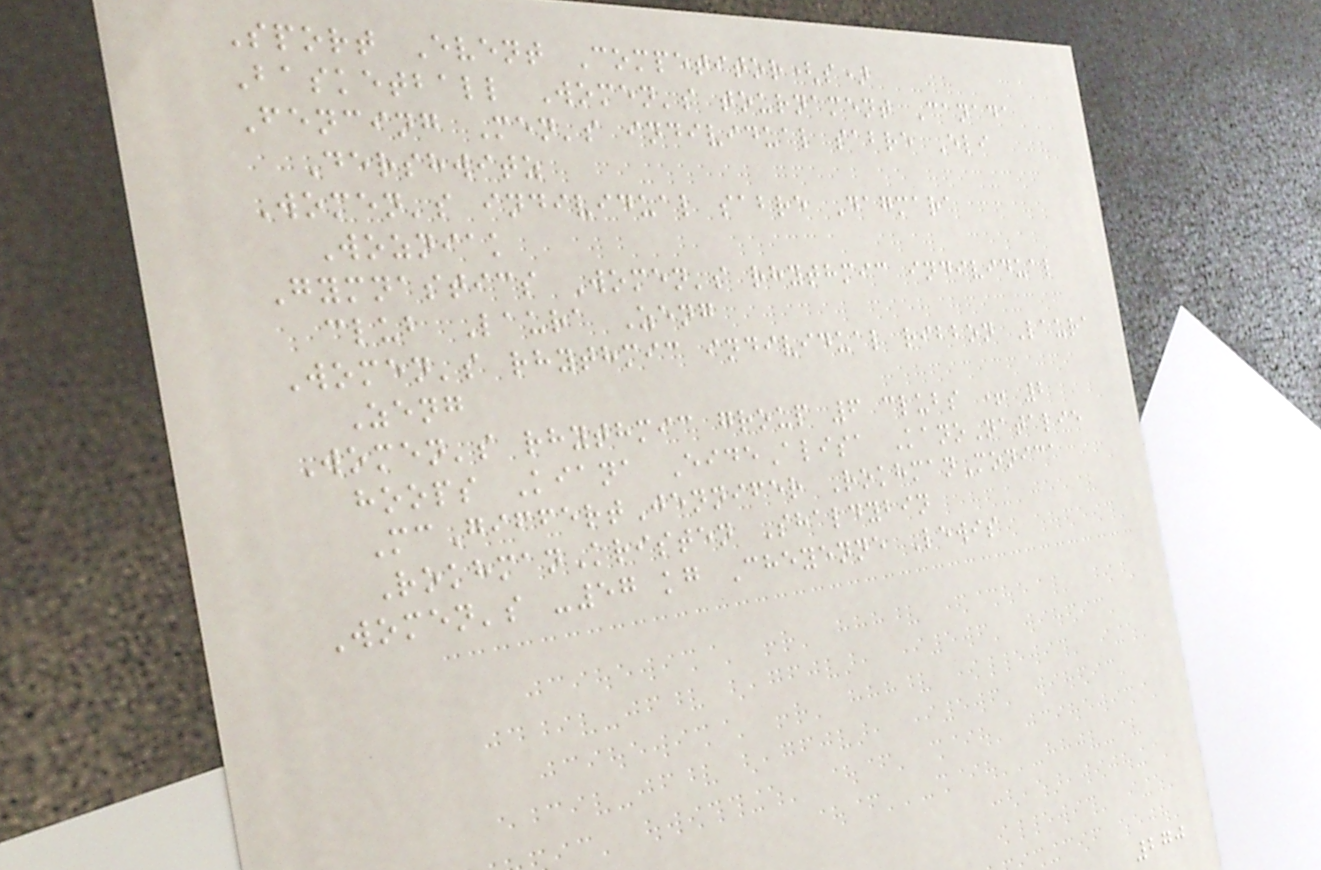Sport Event Competitor(s)
Basketball Women's tournament Canada
Fencing Men's individual sabre Eli
Dershwitz
Women's individual sabre Dagmara
Wozniak
Gymnastics Women's rhythmic individual
club Laura Zeng
Women's rhythmic individual ribbon Laura
Zeng
Women's rhythmic group 6 clubs + 2
hoops Kiana EideAlisa KanoNatalie
McGiffertJennifer RokhmanMonica
RokhmanKristen Shaldybin
Women's -57 kg Cheyenne Lewis
270
